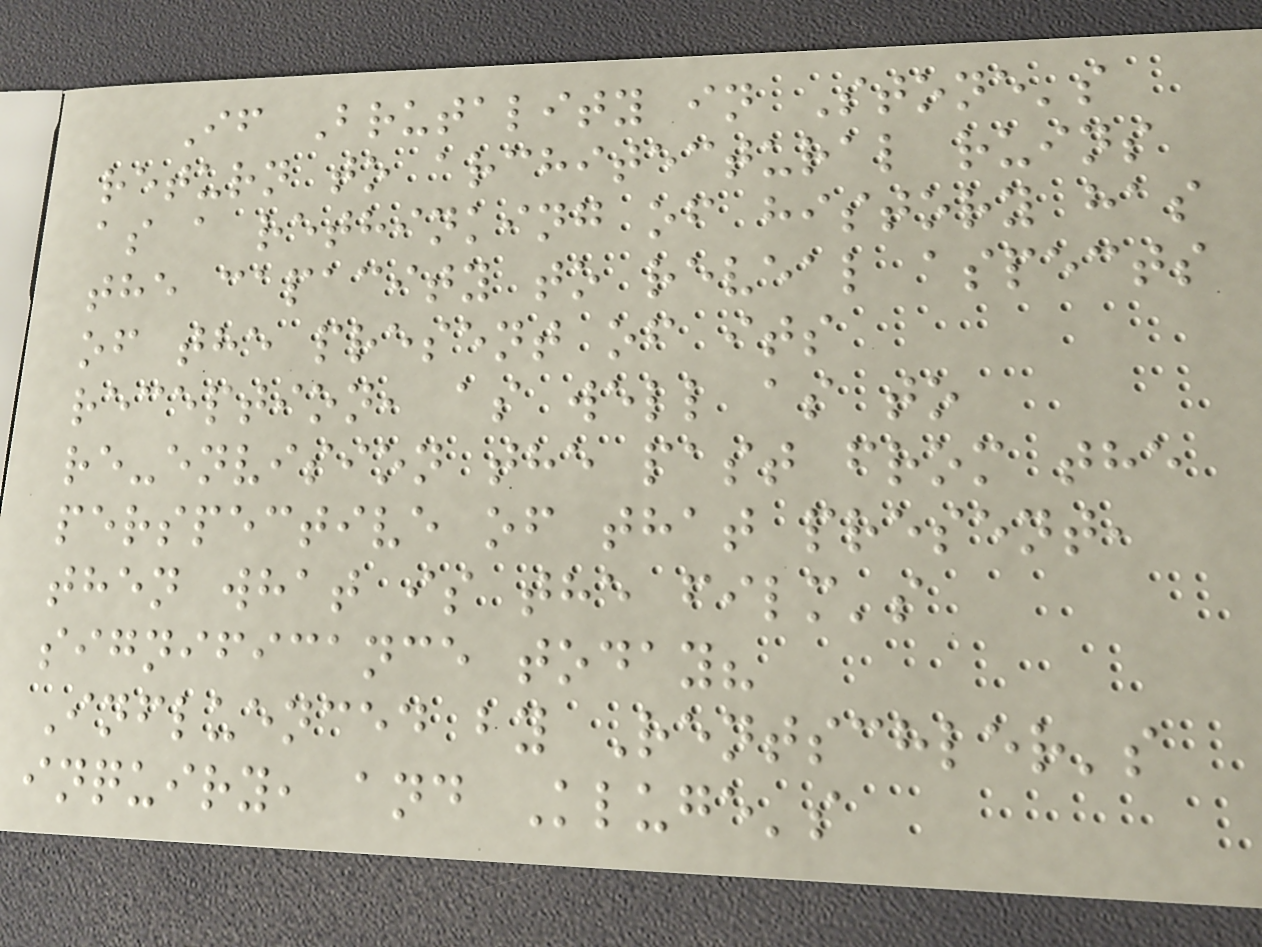If Brutality in Stone's
return to architectural ruins
as a rethinking of history has
the capacity to reveal aspects
of the present of its
reception, as well as to
re-envision the past from the
perspective of that present,
then what is the film's
significance today?
Influenced by Rentschler's
inquiry, and Kluge's
